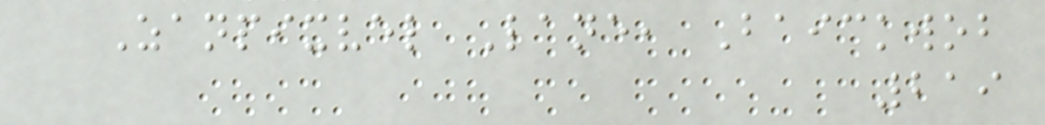Zanpixvel Lane, Baickwob
219
